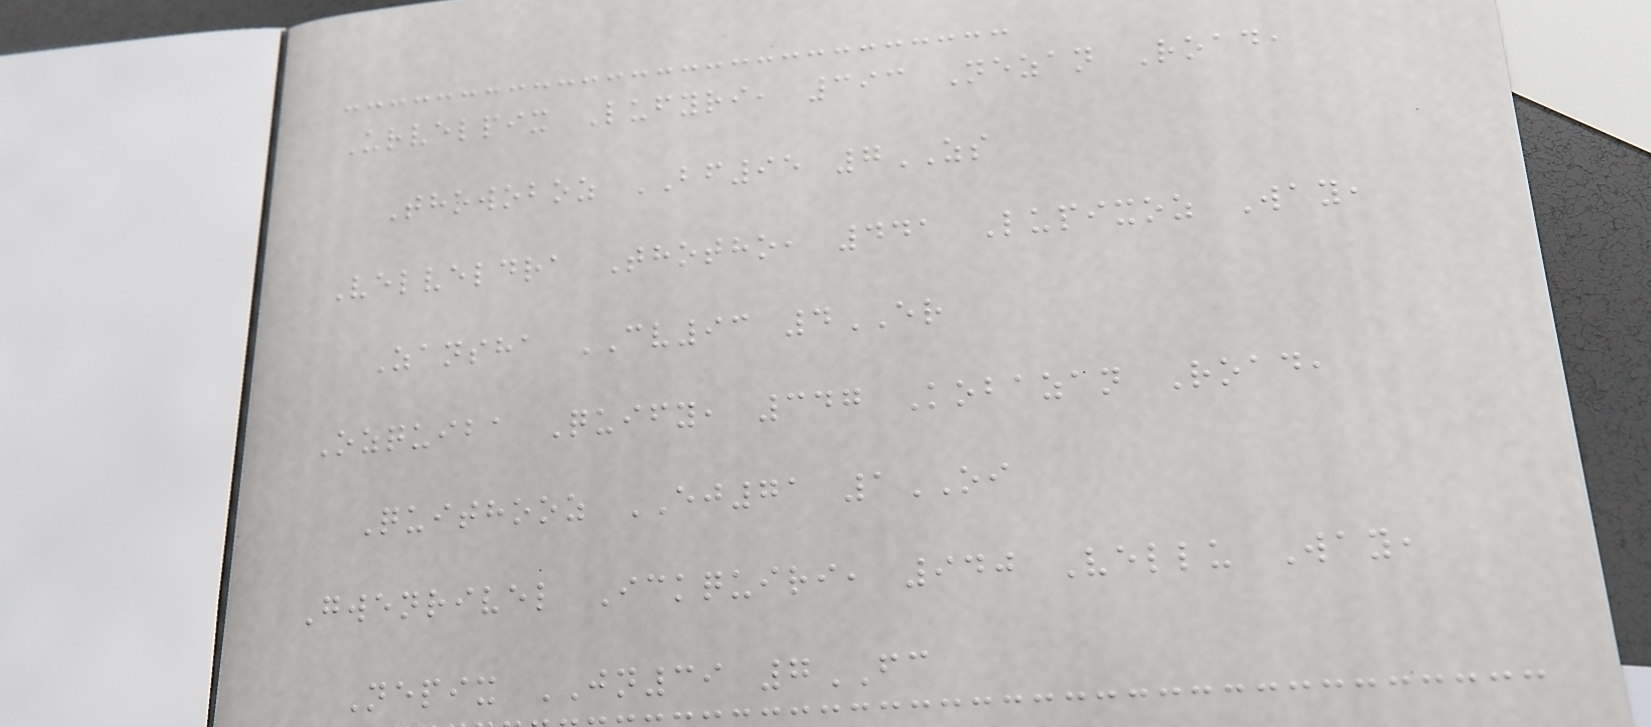Urvelpix Lufyri, 393 Nezan Road,
Thowoboz BF95 7ZS
Velveldra Thotho, 441 Lupixoz Way,
Zansha CV93 4ER
Ozquiba Quify, 347 Kobazan Road,
Quithooz EJ71 1OI
Gwenrivel Ickquiri, 940 Vellu Way,
Nepix JN39 7FC
